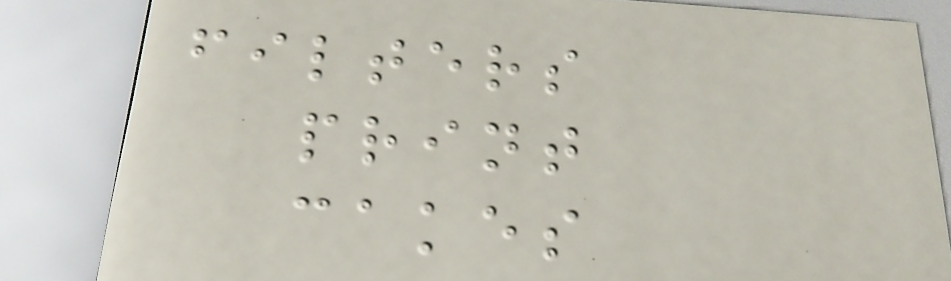filters
print
cakes
